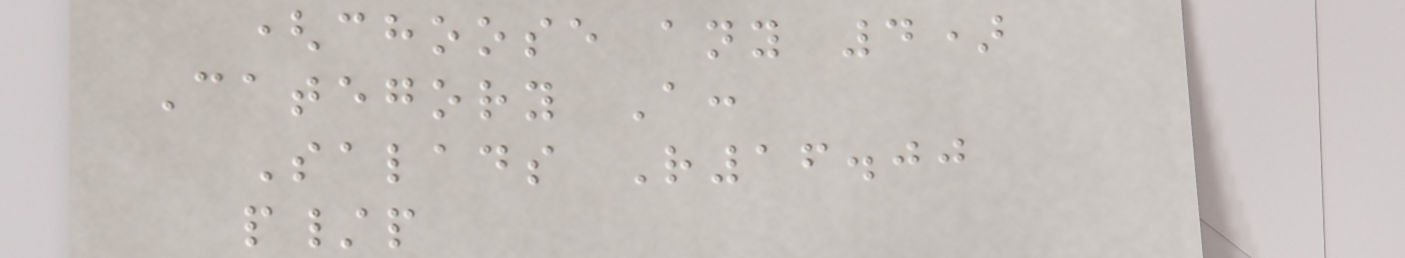(choose any 4)
Category A:
Salads R16.00
p/p
